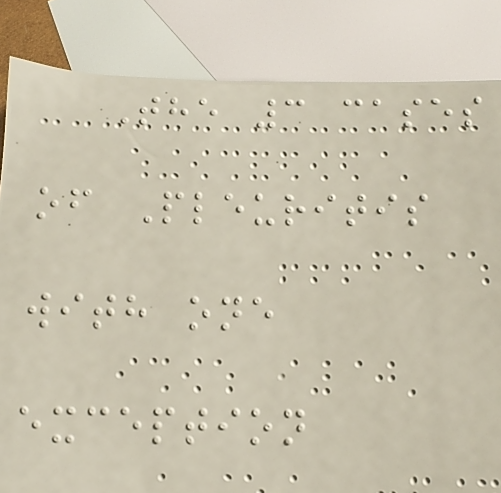The 3 cases
of Pleuritis
with one
exception
